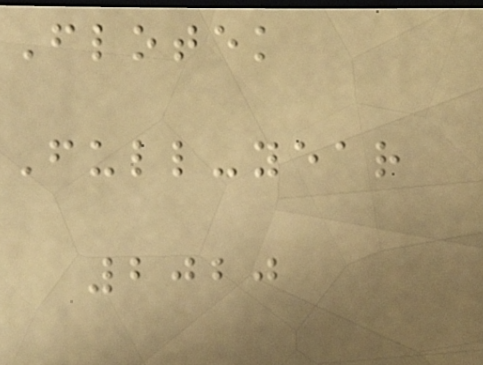Flotek
Full-year
2020
